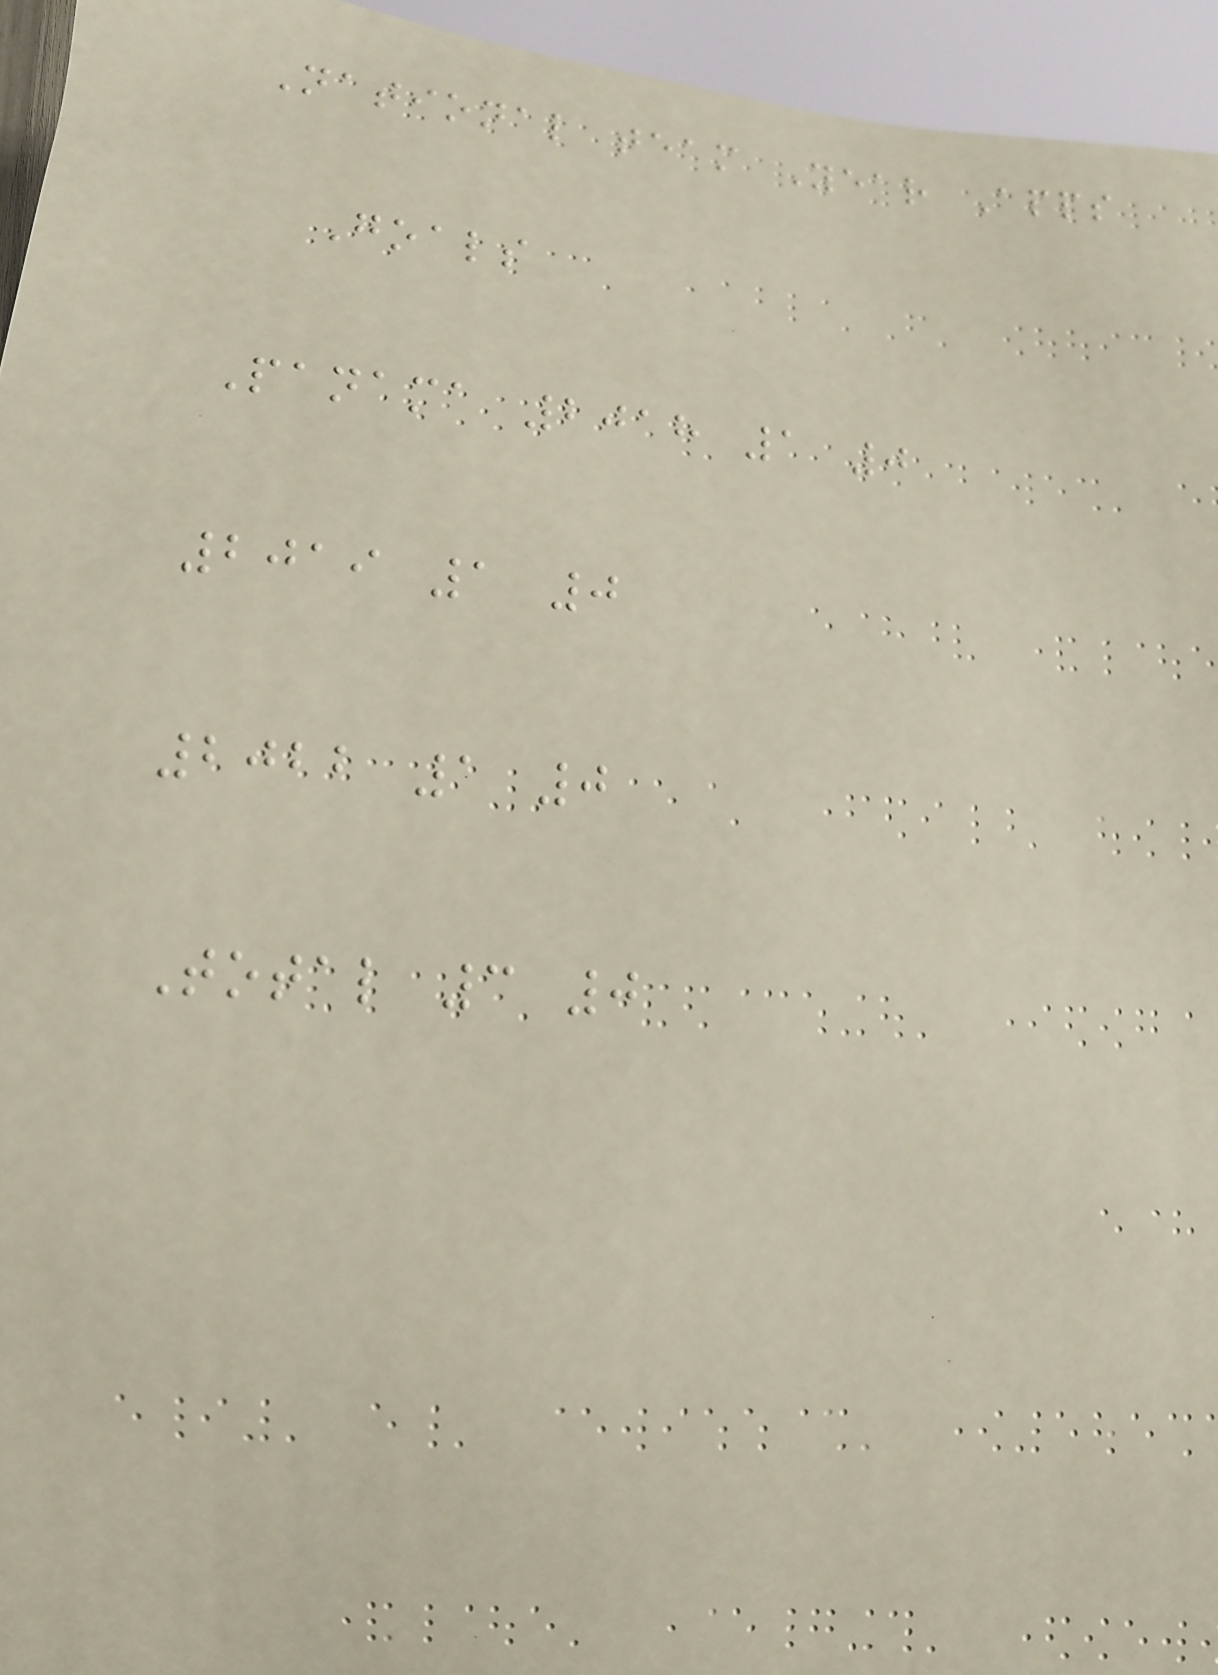National team Year Apps
Goals
Panama 2018 1 0
2019 1 0
2022 1 0
Total 3 0
